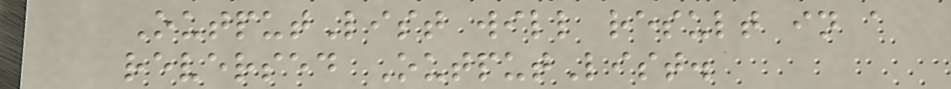OutputList will result in a
reversed OutputList.
